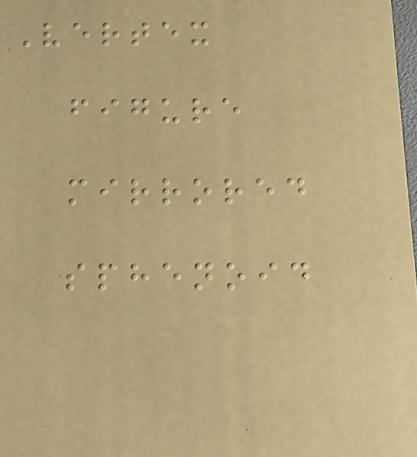Vertex
figure
mirrored
sphenoid
